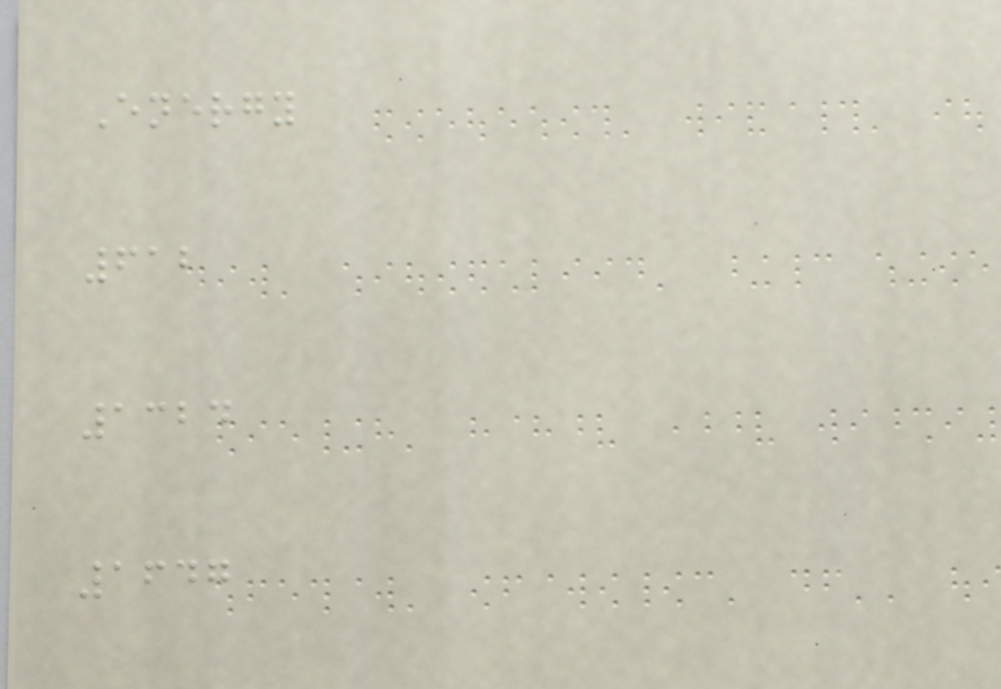Energy
612
1324
1647
